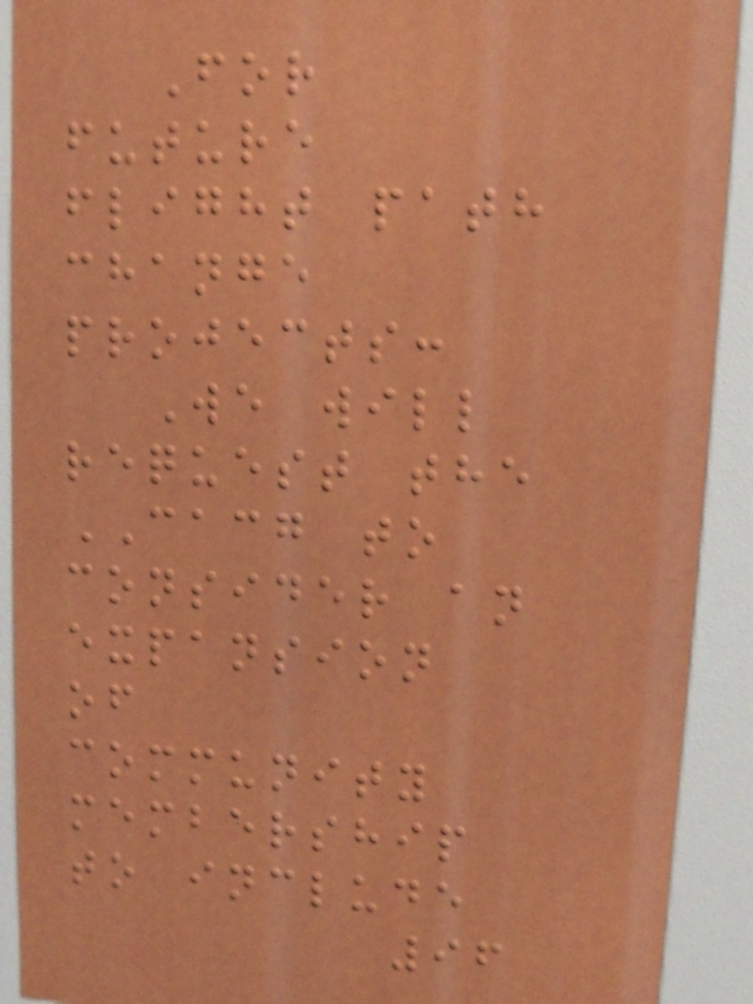For
future
flight path
change
projects:
We will
request the
CACG to
consider an
expansion
of
community
membership
to include
96
